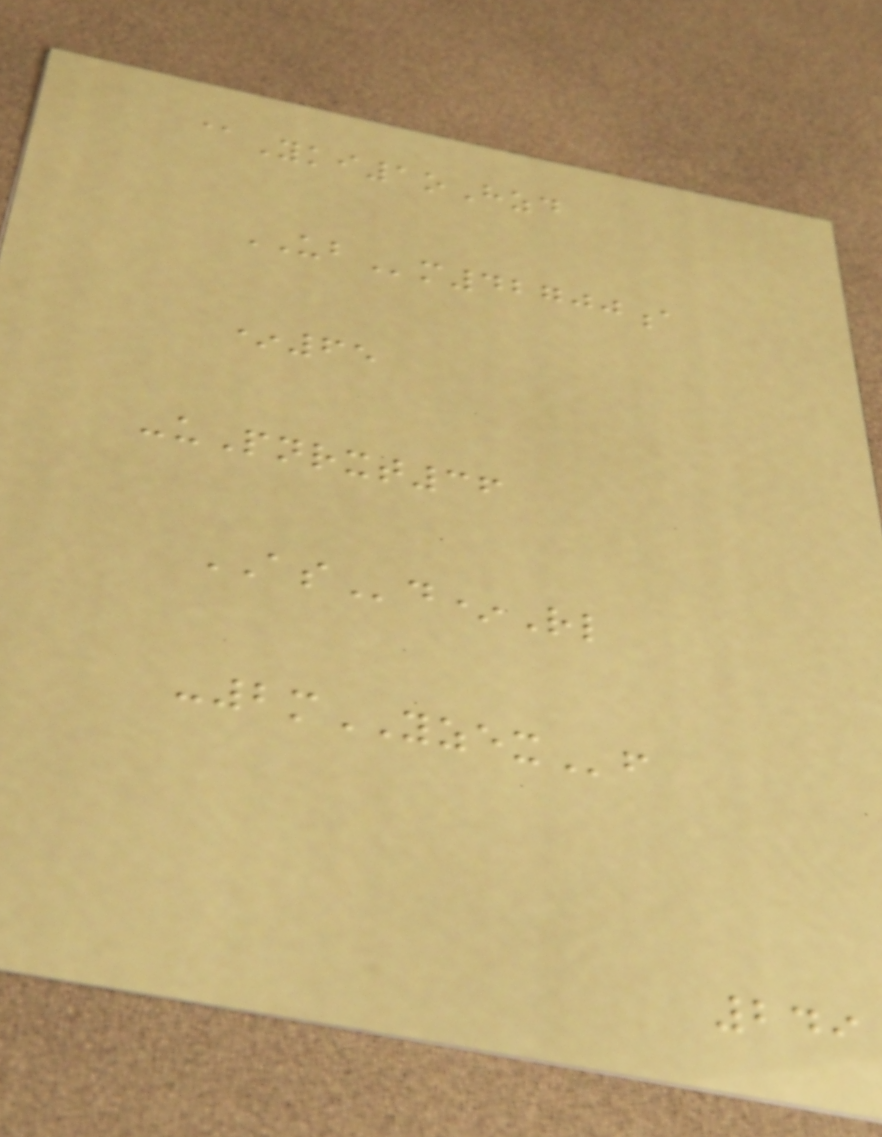@Yki1oHzd
UBm42700a
*65
-uPnrxt36
ASd*Rl
-2mYZEXf
249
